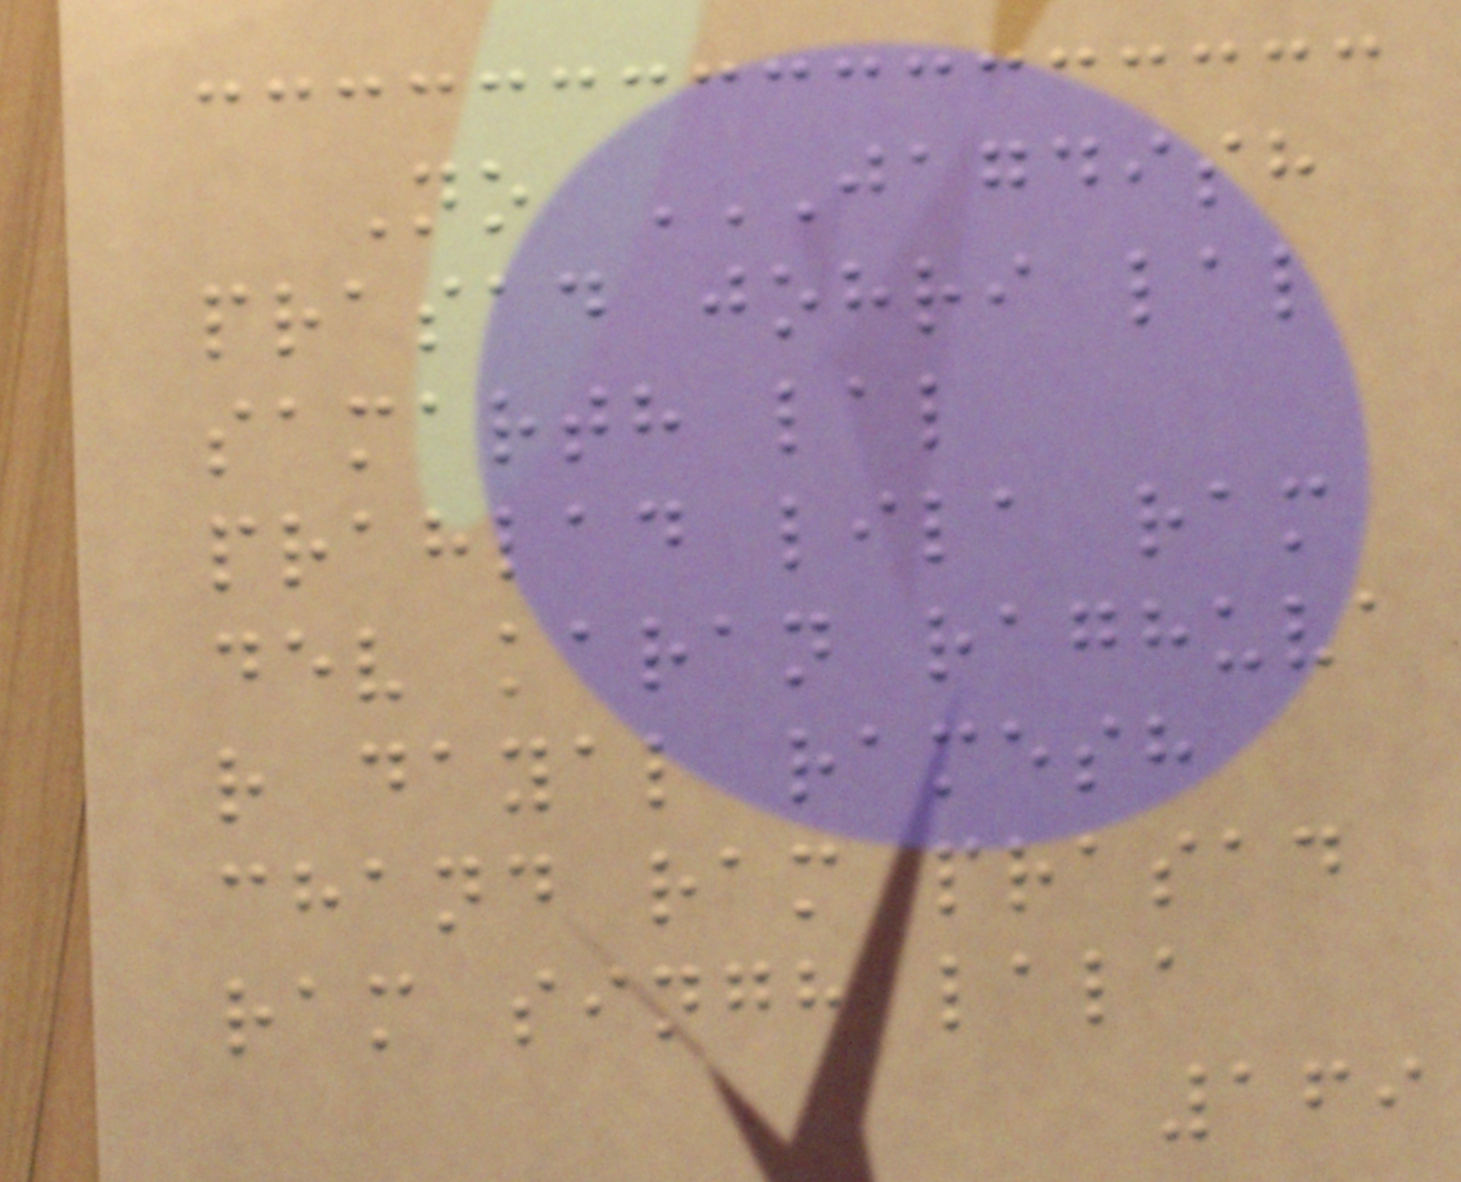No JAGDISH
PRASAD JOHRI LAL
SAMARTH LAL
PRAHLAD LILA RAM
DEV KARAN RAGHUVA
R DAYAL RAMESH
CHAND RAM PRASAD
RAM SINGH LALA
169
